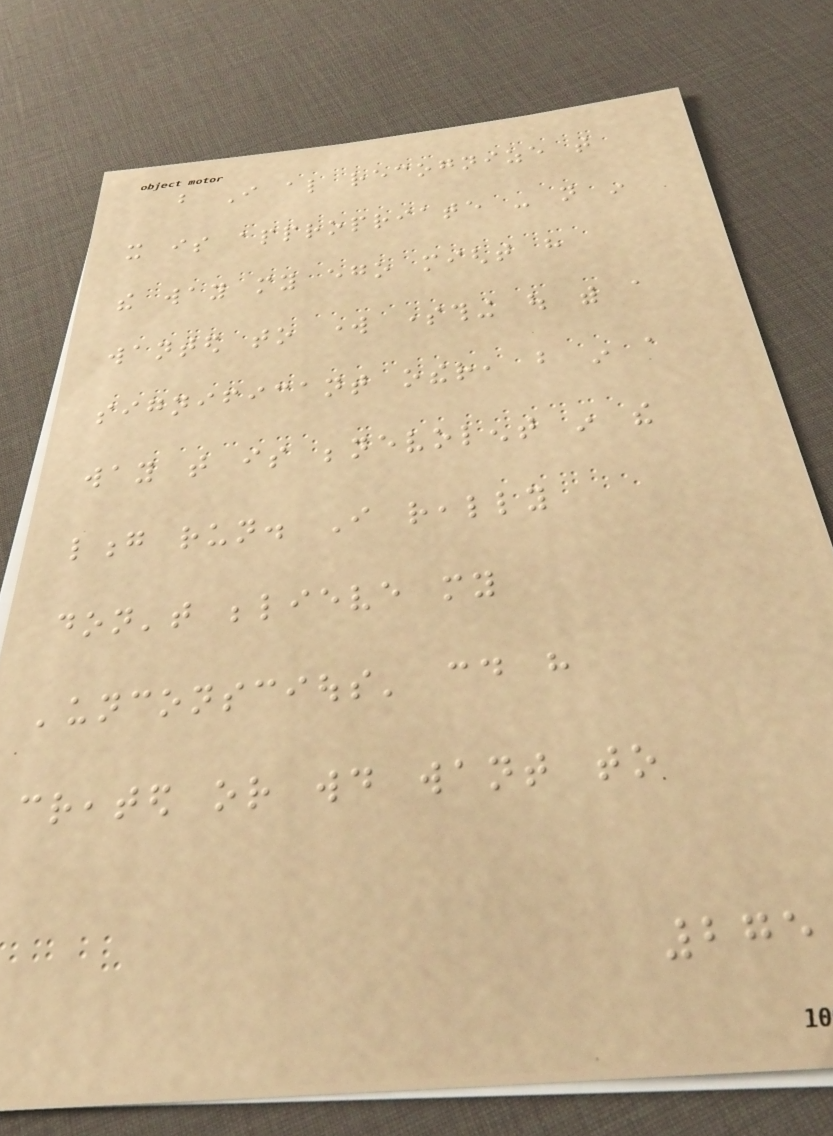but I also recognize that
it is appropriate - not in
the way my ego might have
wanted to work something out with a
significant other, but in a
way that is benevolent in the
long run. I really
don't believe my
'unconscious' could have
created or would want to
275
